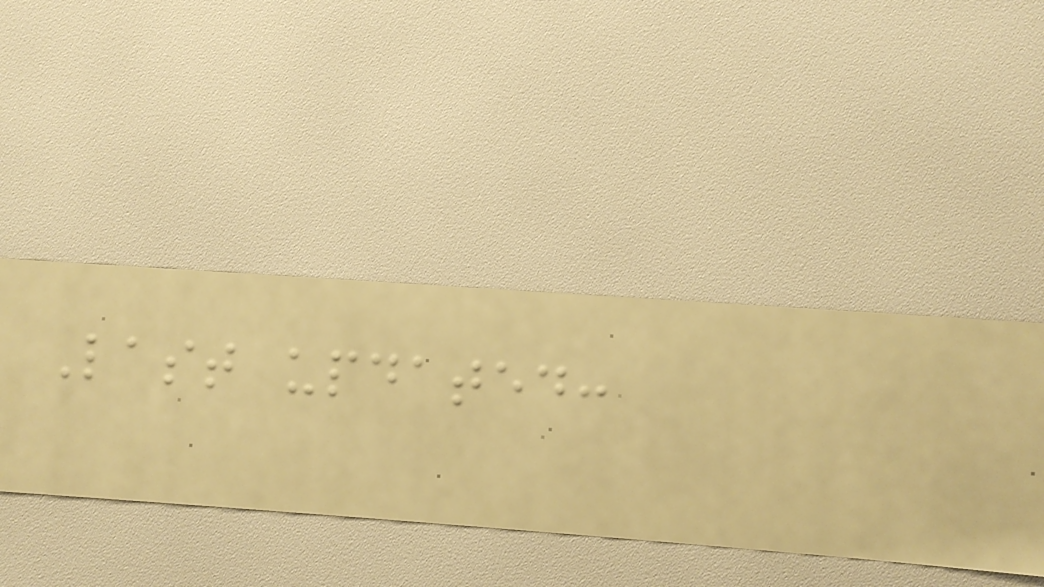Last updated:
